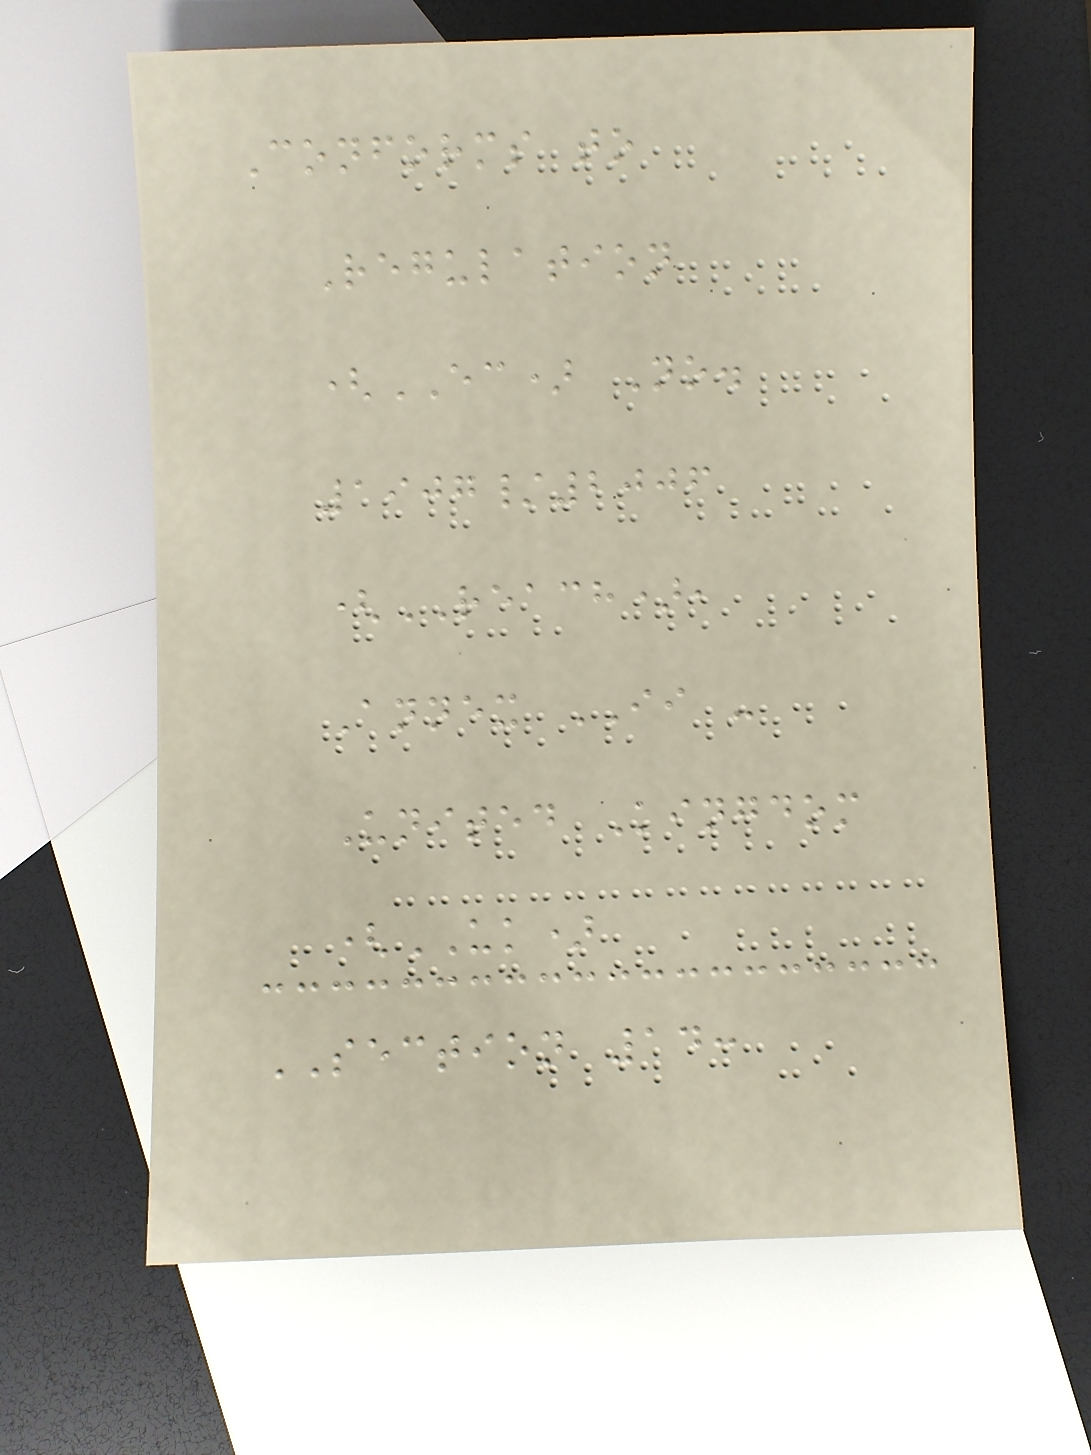Conforms to
Regulation
(EC) No.
1907/2006
(REACH),
Annex II -
United Kingdom
(UK)
SECTION 14:
